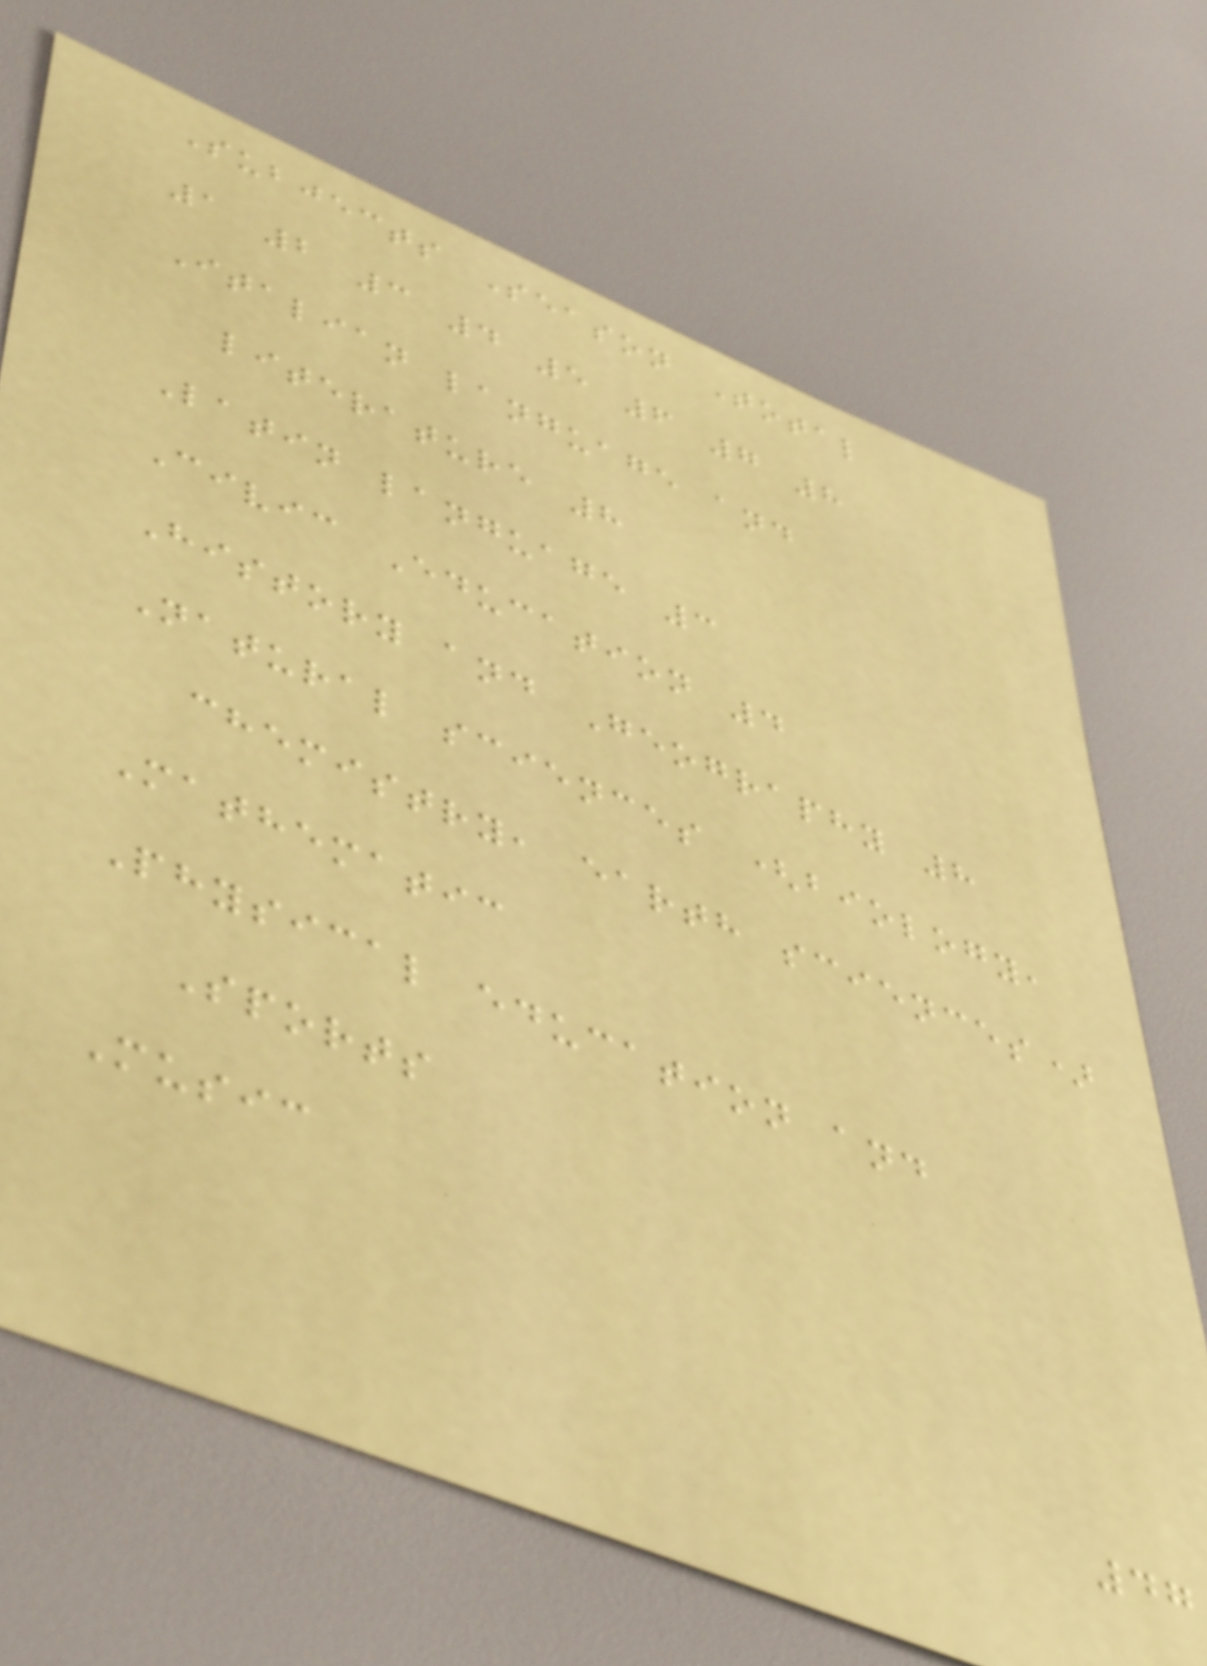Subjects Season Total
1 2 3 4 5 6 7 8
Italian language and
literature 8
Latin language 3
Civic Education 4
History and Geography 8
Natural sciences (biology,
chemistry, earth sciences)
Mathematic
Physical education and
Sports
Music
47
